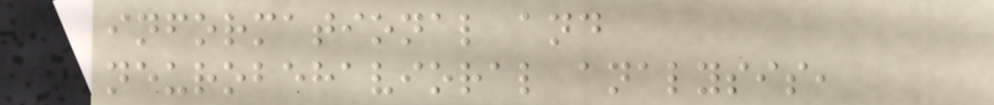informational and
neurobehavioral analysis,
